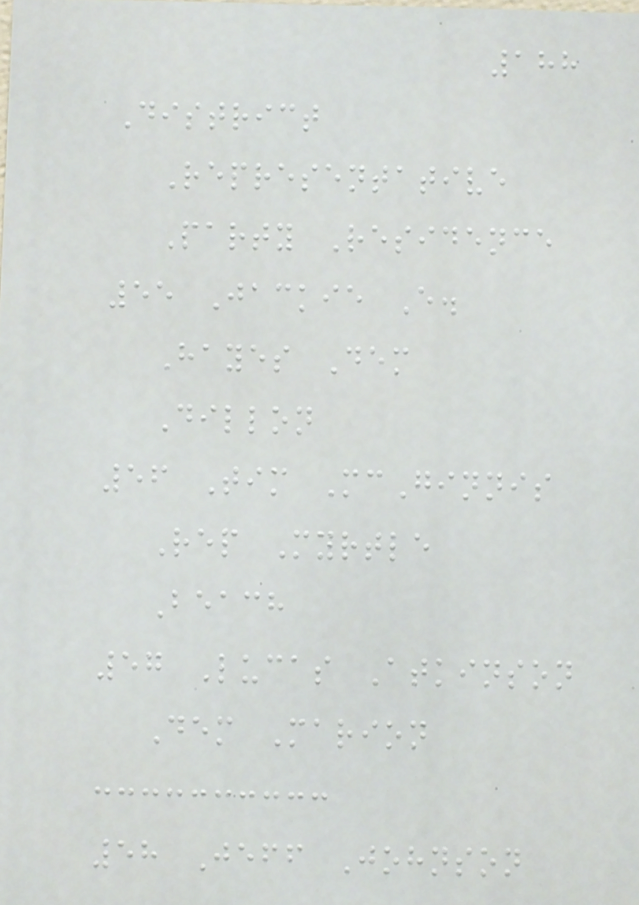188
District
Representative
Party Residence
55 Jackie E.
Hayes Dem
Dillon
56 Tim McGinnis
Rep Myrtle
Beach
57 Lucas Atkinson
Dem Marion
58 Jeff Johnson
